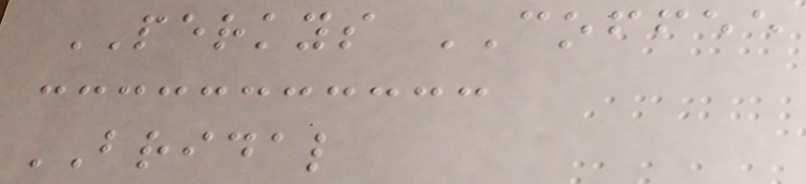PERKYS COFFEE
BRIDAL
